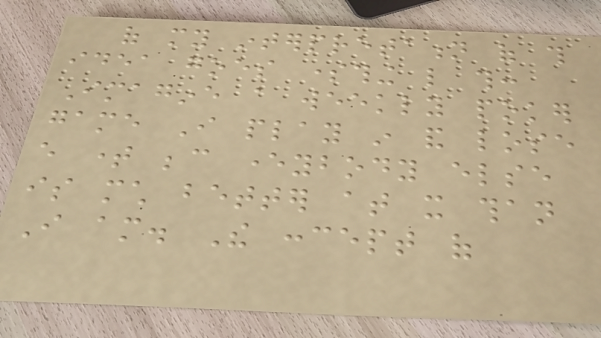of my interpretation of this
idea goes something like this:
Imagine a weekly poker
game I play in and lose
every time because everybody else
is much better at it than
I am. The concept of
